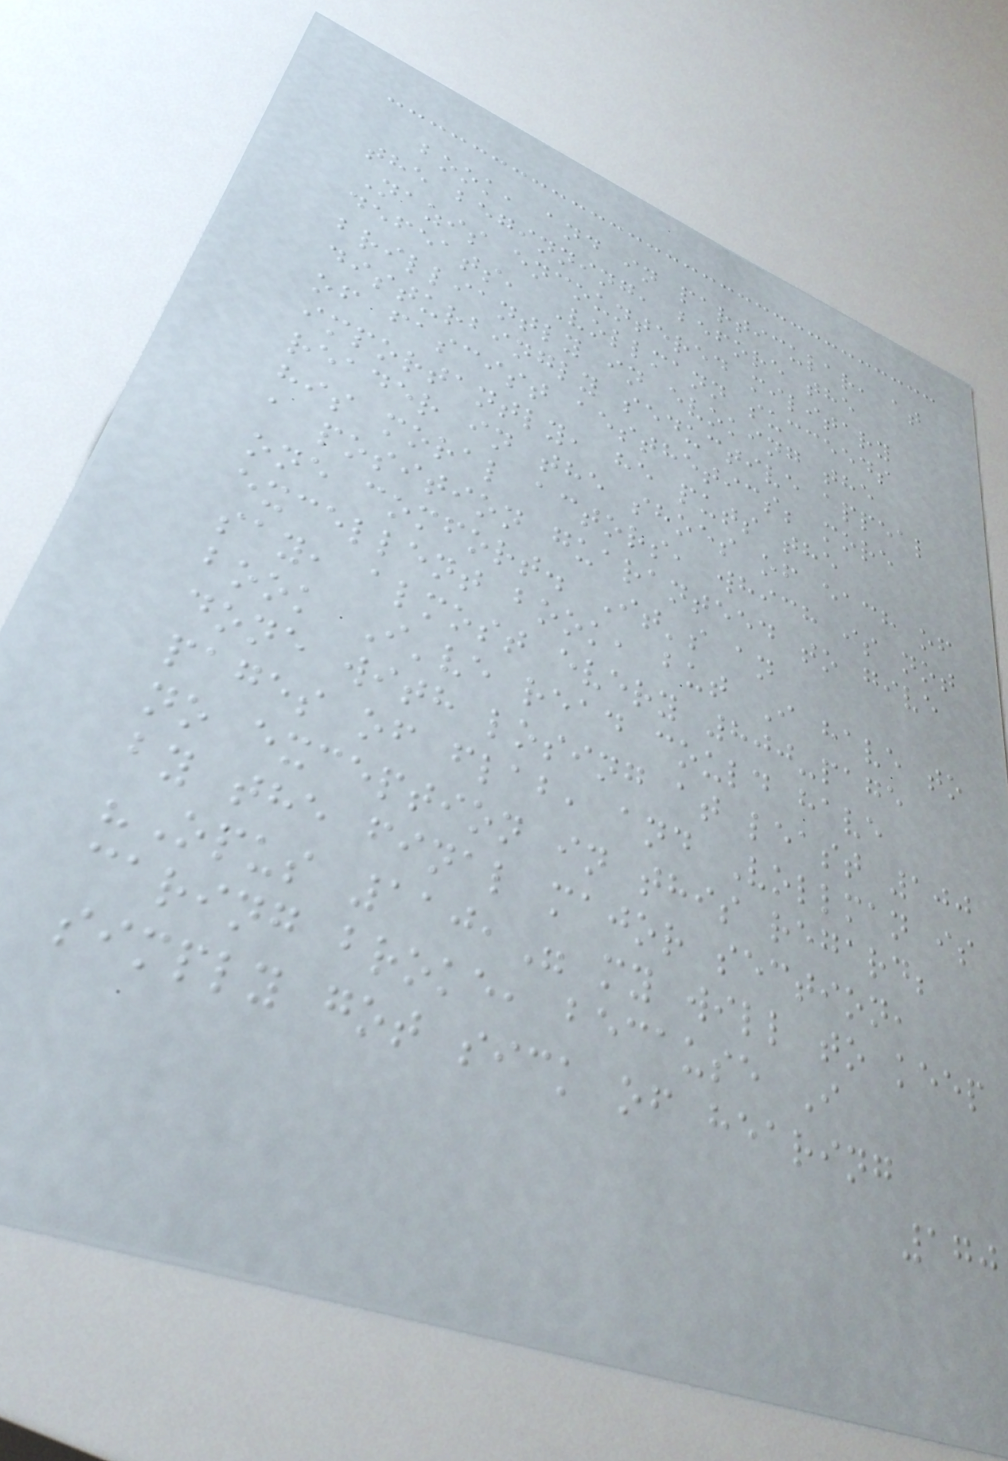book, and in particular, at
the beginning, before the
Nazis encountered military
defeats, Vollmann succeeds
brilliantly in evoking the
disturbingly seductive appeal
of fascist aesthetics; more
importantly, he puts the
reader in the shoes of each of
his moral actors, which is not
a position guaranteed to give
one comfort. It's an
excellent book, but I have to
say, almost every 800-page
book I've read could have
done with losing at least 100
pages of flab, and Vollman is
no exception in this regard;
by the final major section,
"Opus 110," my will to keep
caring broke, because I
simply got sick of hearing
170
